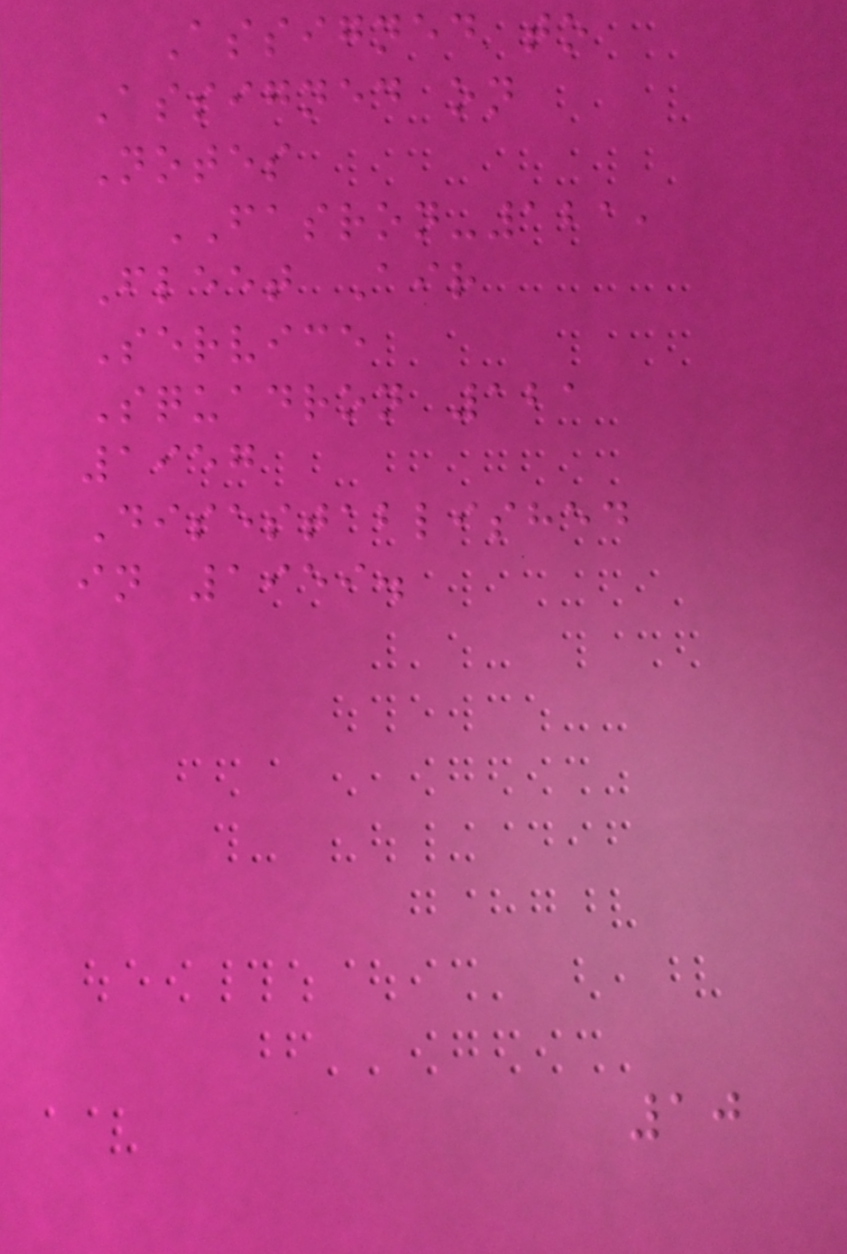Assigned to
Assigned on
Notes
FASRON-121,
Fleet Air
Service
Squadron 121
1957
Disestablished
in 1959.
10
